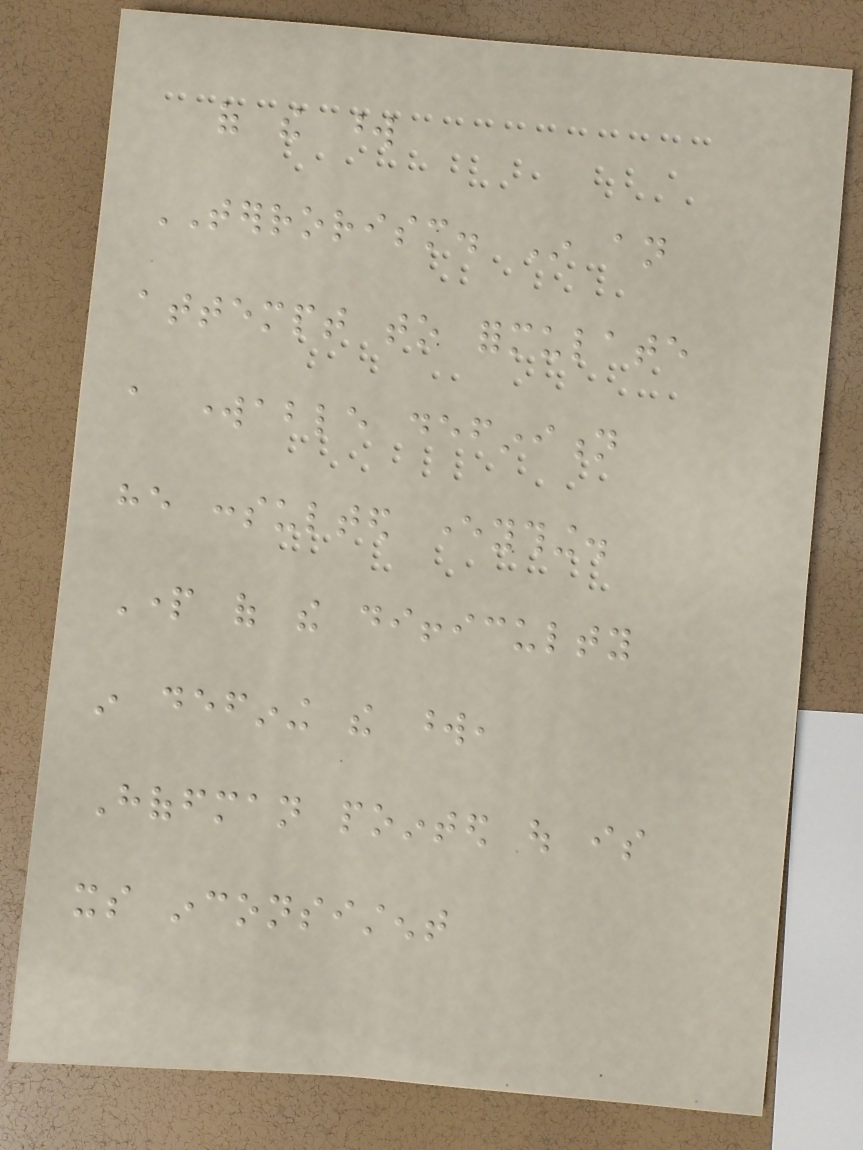of the word
TERRORISM. In an
attempt to formulate
a workable definition
he consulted everything.
Part of the difficulty
in defining the word,
Hoffman pointed out is
its inconsistent
